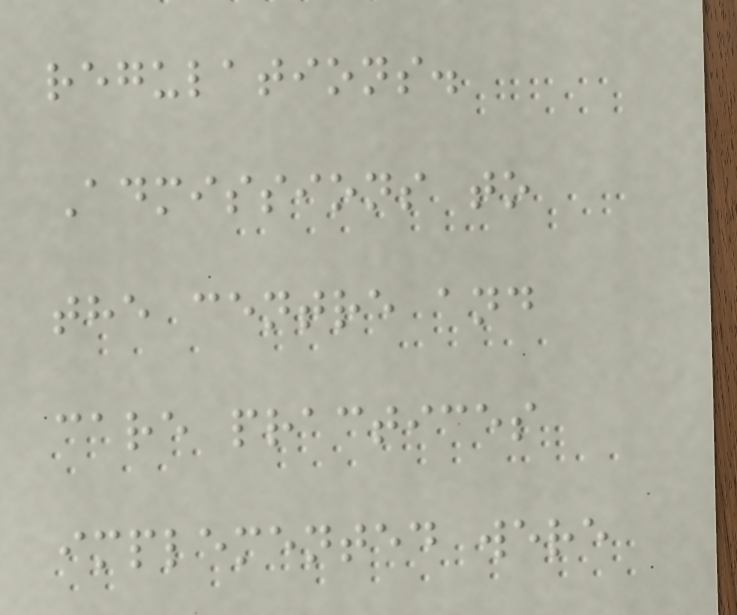regulations.
Admissions to
the centre and
care practices
implemented were
